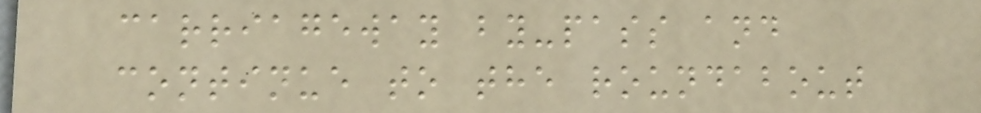carriageway by-pass and
continue to the roundabout
